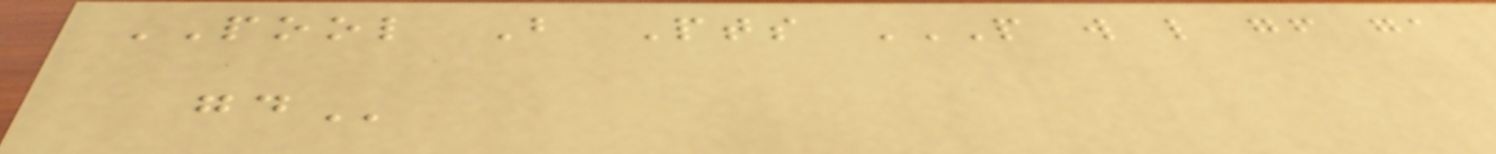POOL B Pts P W L GF GA
GD
